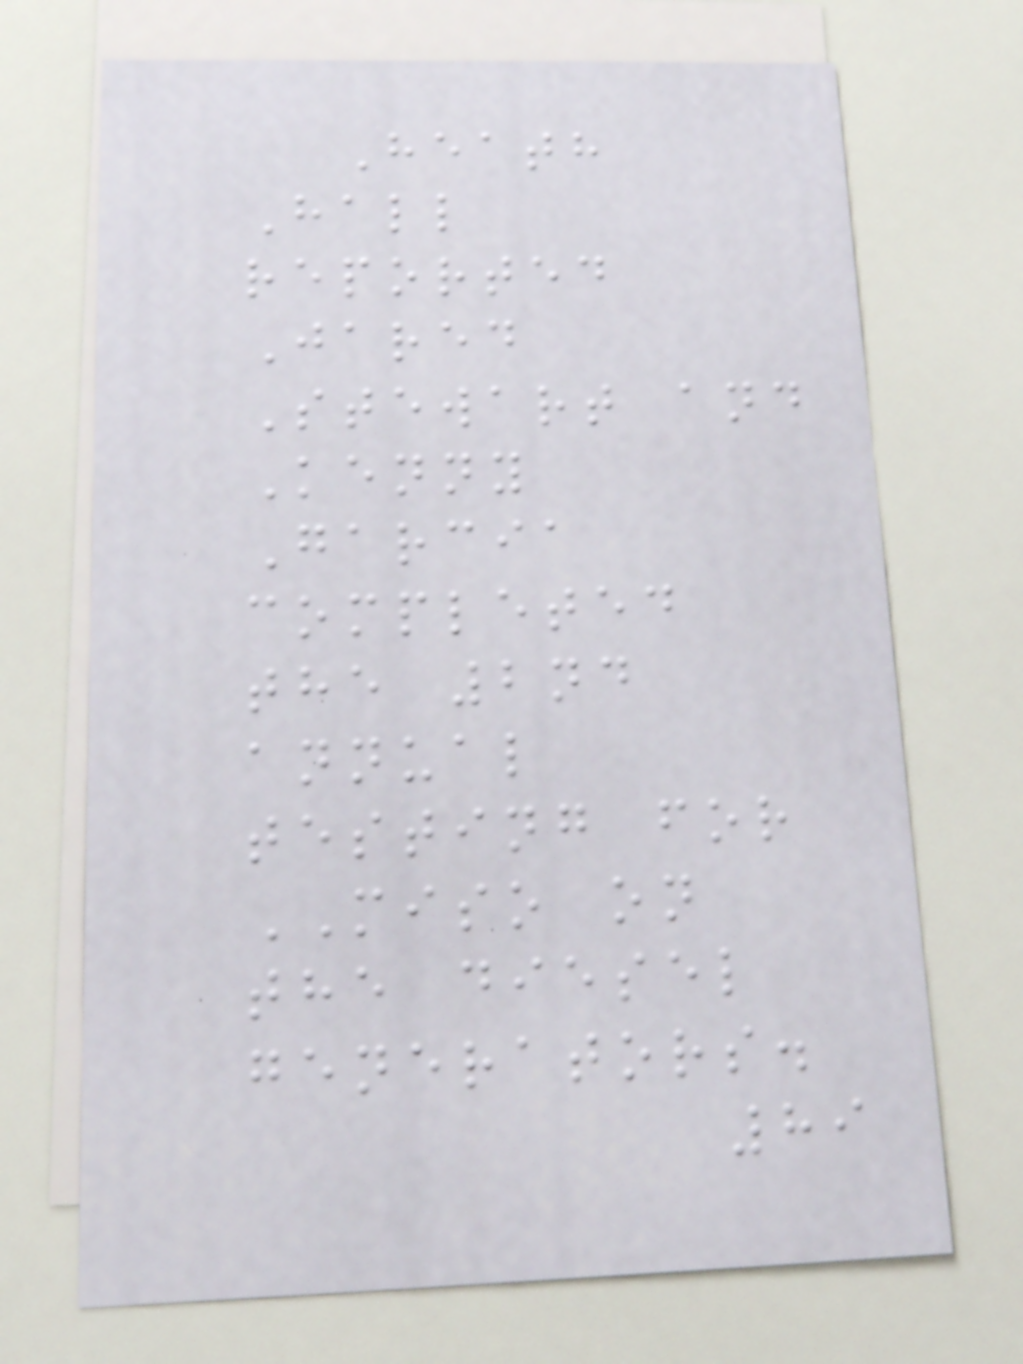Heath
Hall
reported
Jared
Stewart and
Kenny
Garcia
completed
the 2nd
annual
testing for
MISO on
the diesel
generators.
89
